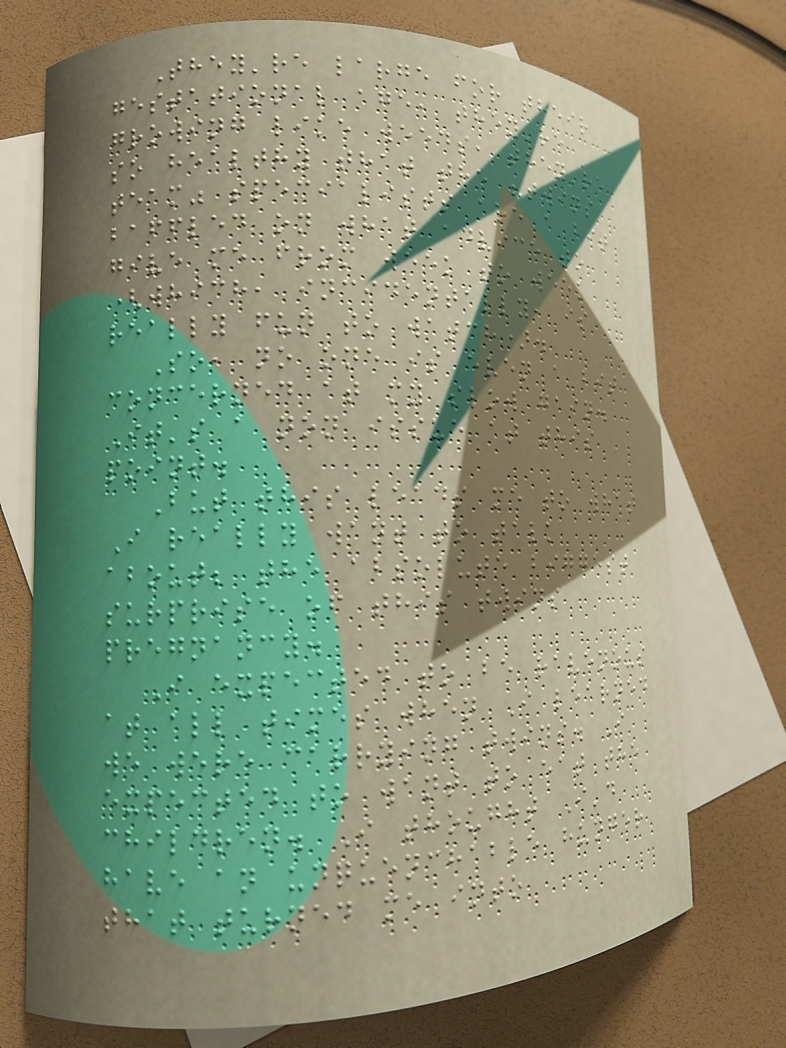They're large for their
gestational age, they're
growing like weeds, they're
so healthy that the "twins
team" specialists are a bit
baffled on what advice to
give me from week to week
(which, incidentally, is
really fun to watch).
So, no one is even a bit
concerned at my slow gain.
It's a non issue at this
point.
But this leads me to what
I really want to talk
about; the absolute biggest
surprise of this twins
pregnancy.
I expected to be ravenous
at all times when I learned
we were carrying twins. I
expected to want to eat the
children. I thought I'd
have an unquenchable hunger
that turned me into
